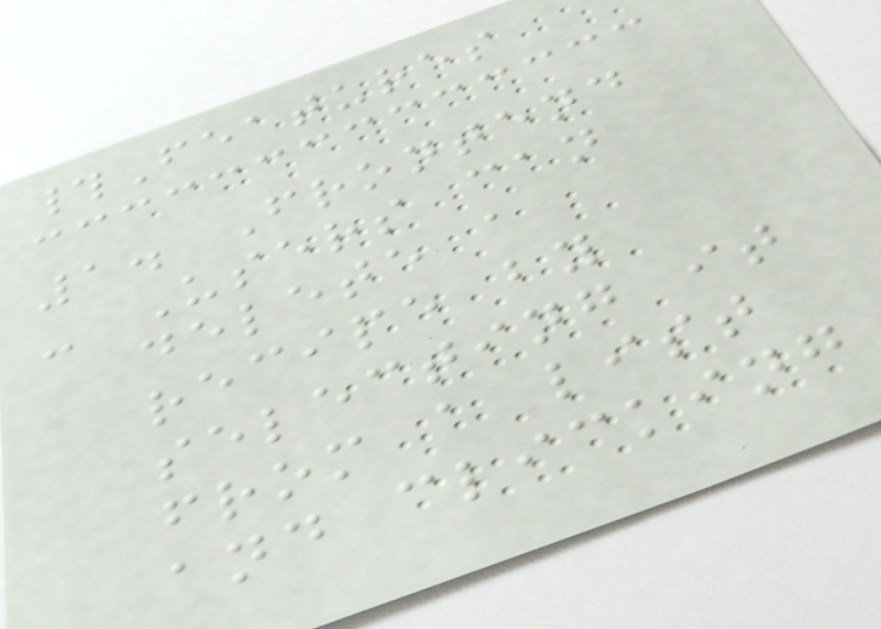#Features
1. Frontend
- Users can
delete a
recipe by
selecting it
from a list
and clicking
